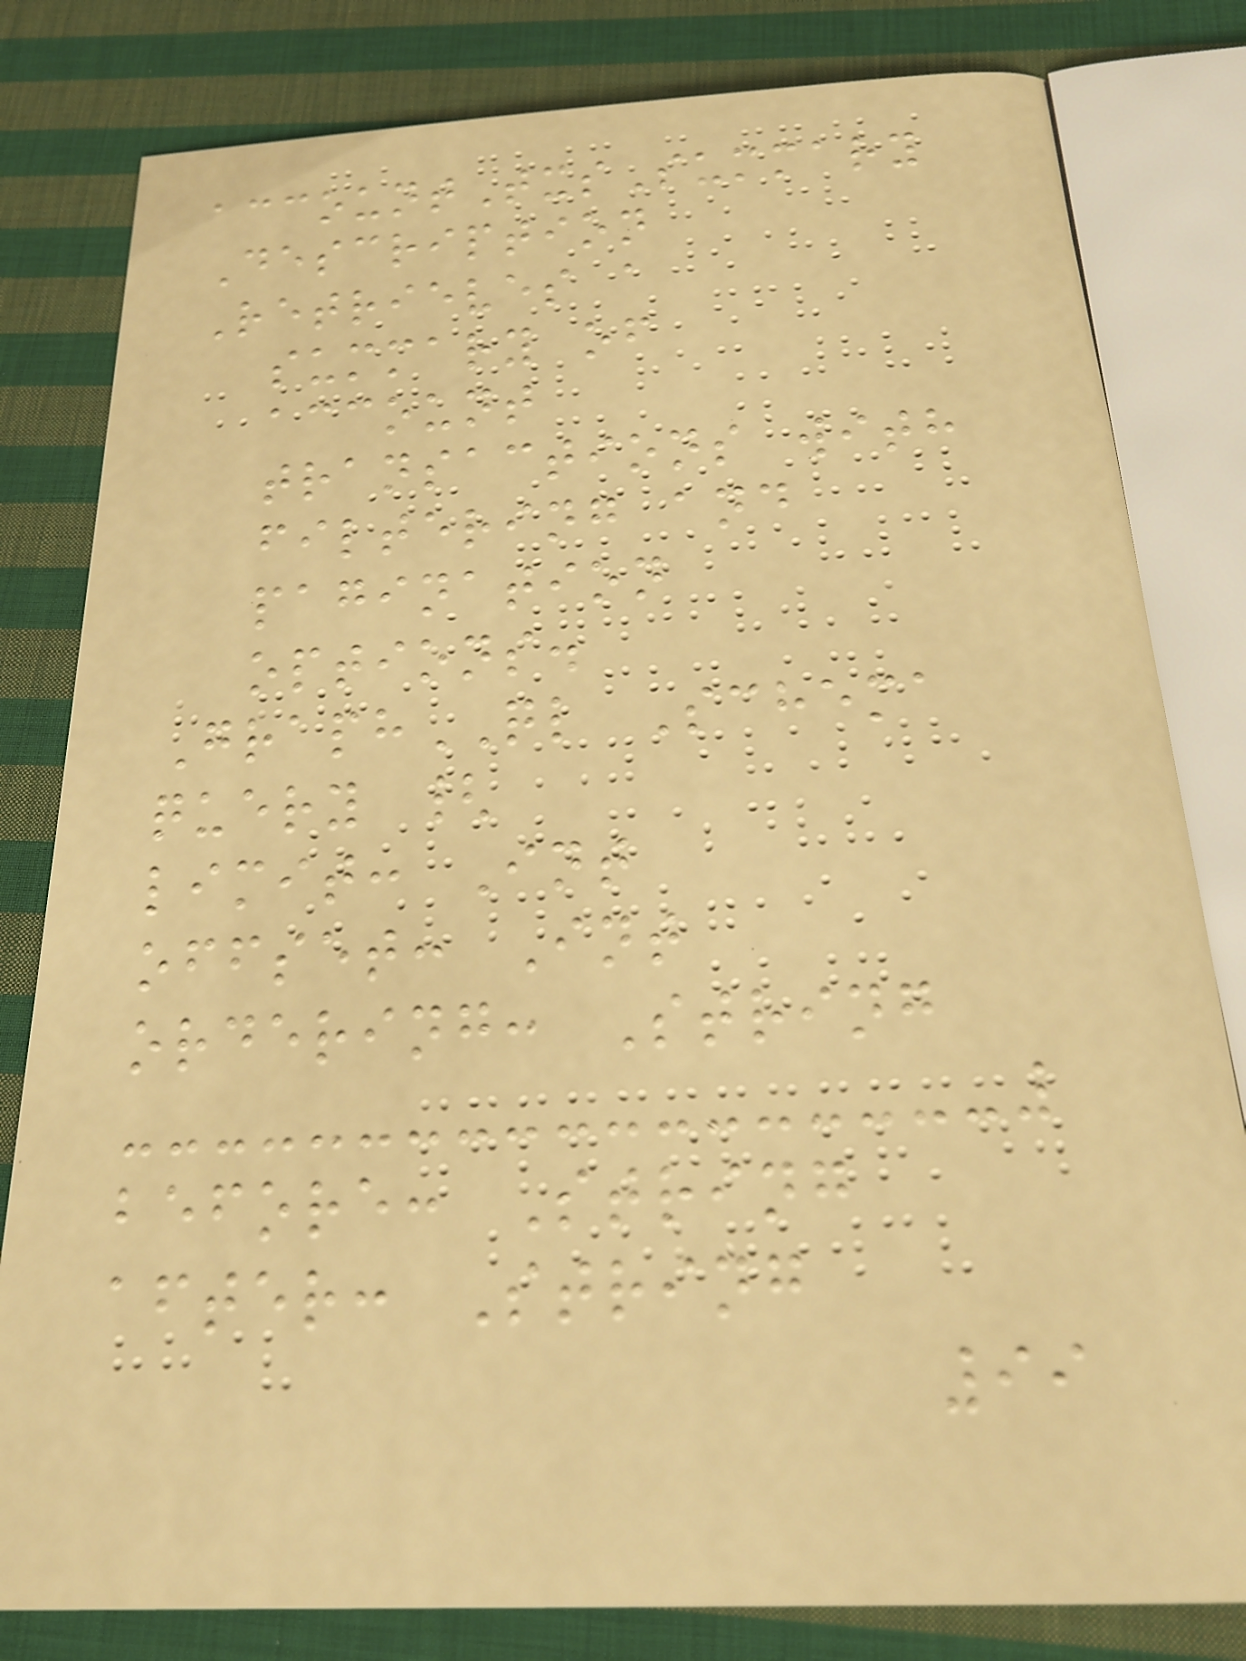accountTxsSummary
Description
Retrieves a
summary of
account
transactions with
filtering and
pagination
options.
GraphQL Schema
query {
limit: Int
offset: Int
ordering: String
before: String
after: String
99
